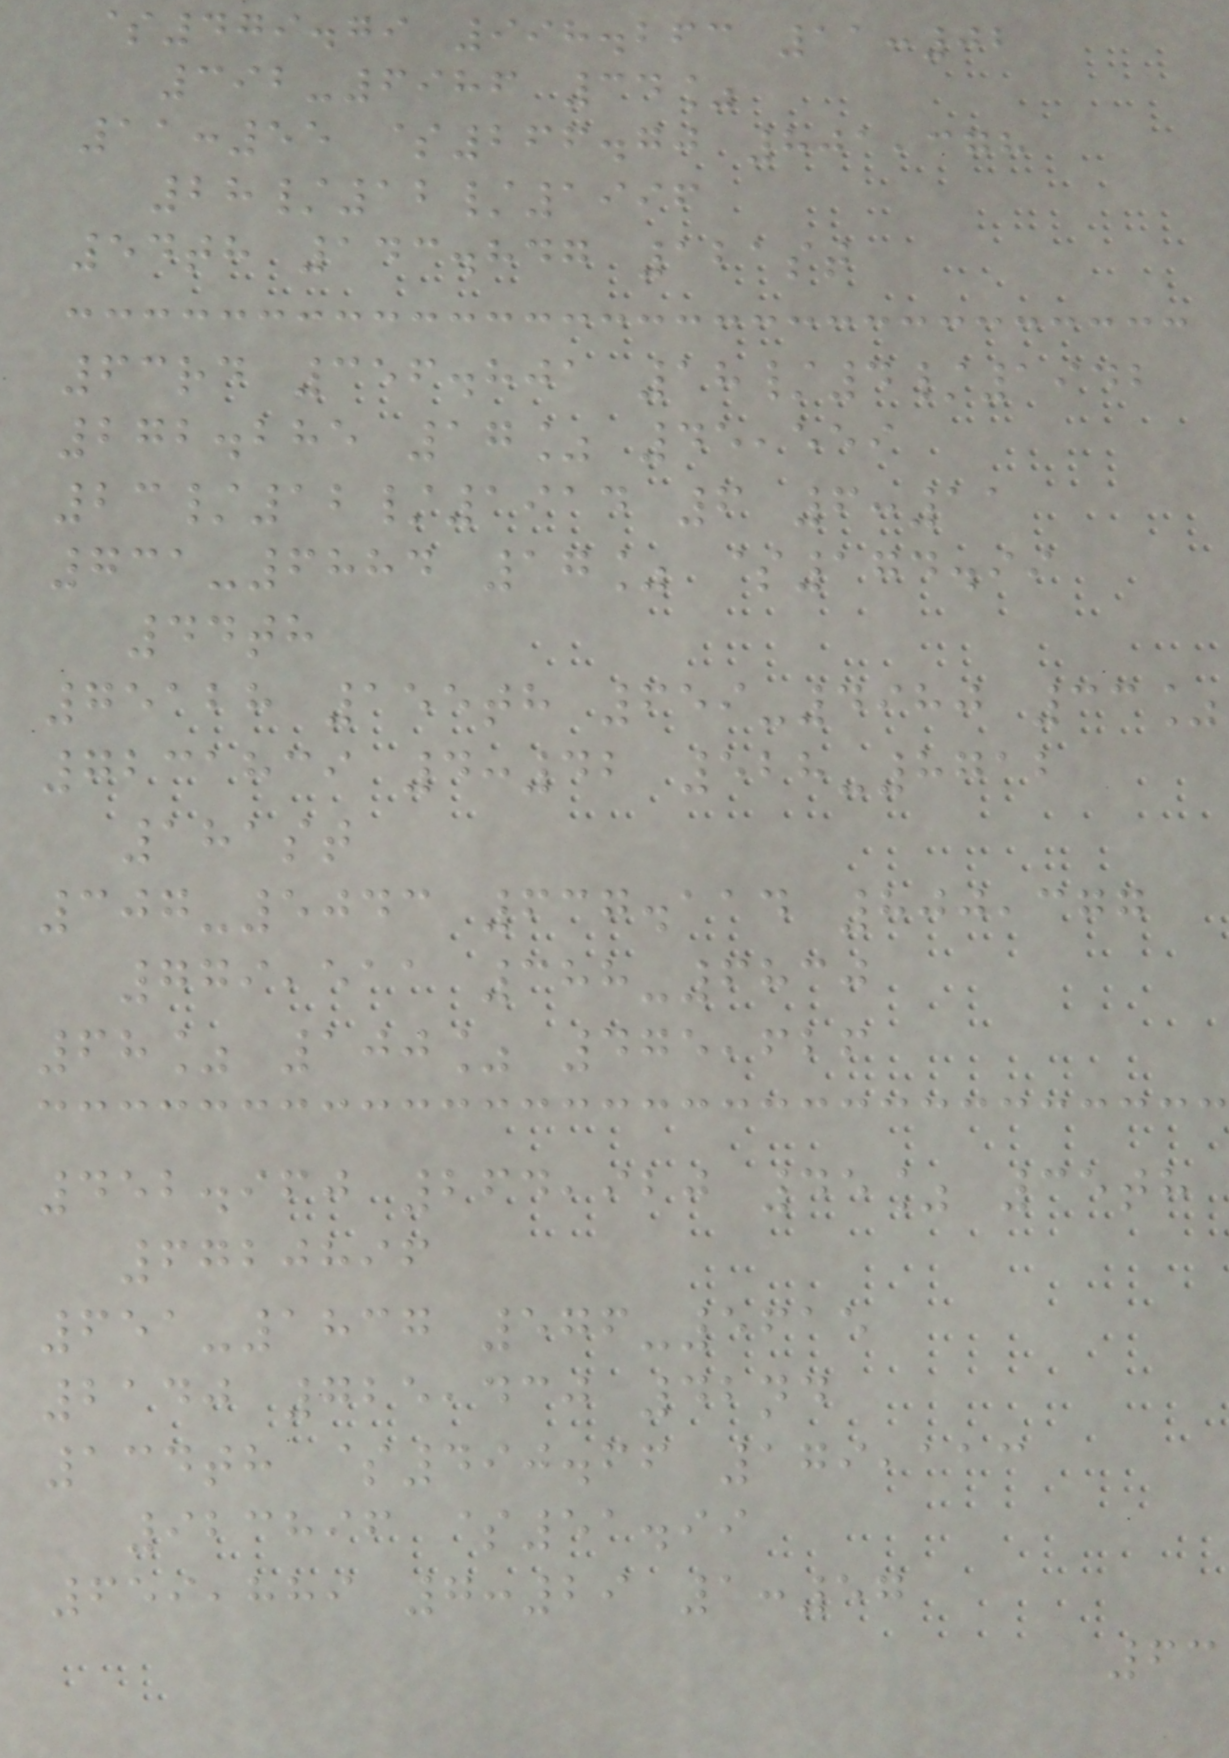$479.79 998.263 11:02
392-6986 34%
11:55 $266.70 801,378
28/12/1996
54th 143.847 121st
63rd 356.801 18/4/1942
272.285 17% 45,559
23/12/1914 6 6:11
731-6884 17% $174.99
44th
75128 155th 659-4980 33%
7231839 4:42 528-8712
181st
307-5043 637.114 800,377
779,511 388-6830
68% 100% 475,626
452.960 264,920 45% 35th
6720896
651-1837 576-5615
2140 725,430 42nd
134th $490.66 179,113
923896 $51.99
659,889 7:29 1:57
63
